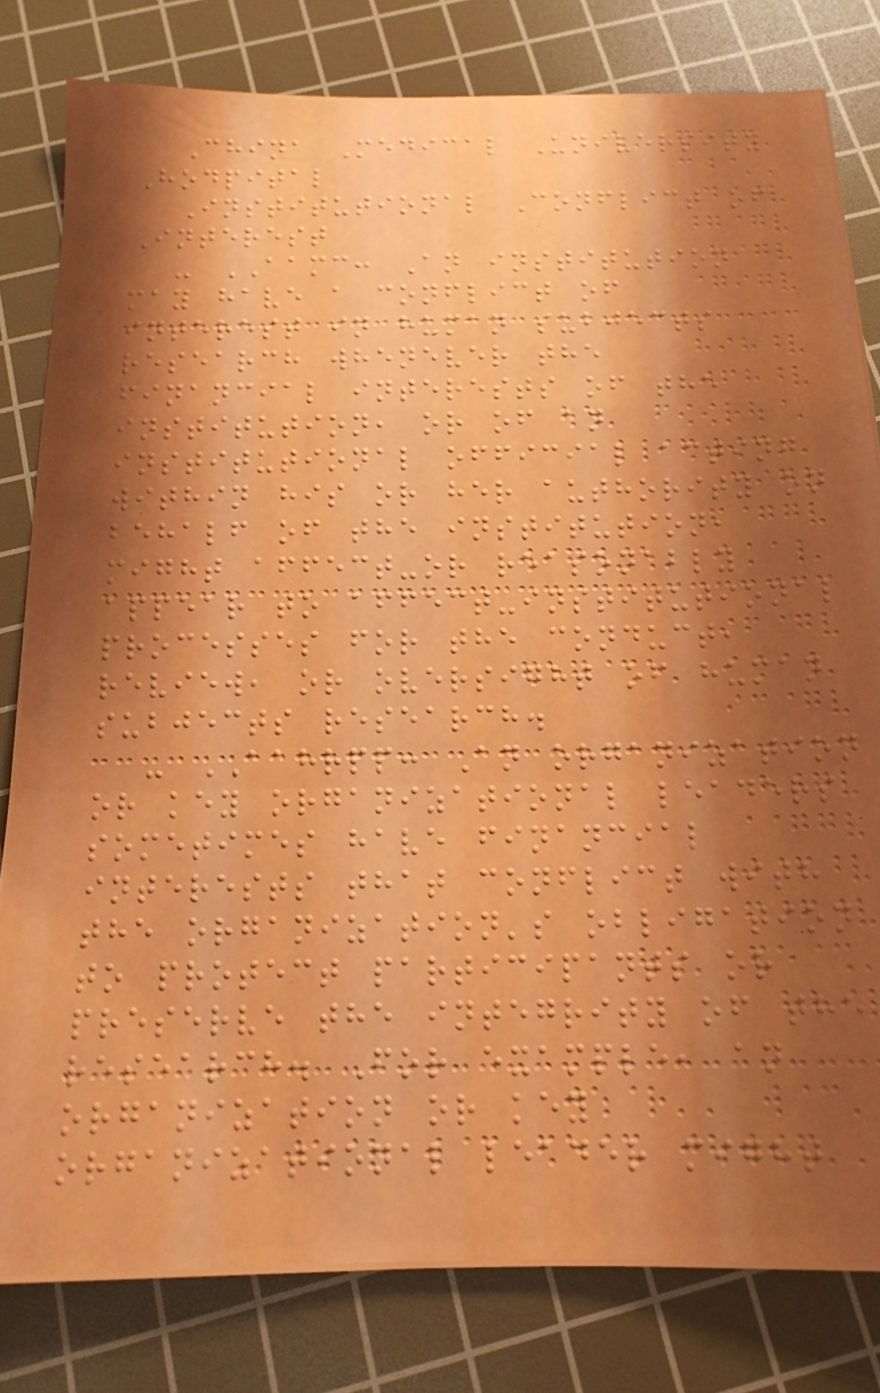China Medical University
Hodpital
Institutional Conflict of
Interest
- AAMC: An institution
may have a conflict of
interest in human subjects
research whenever the
financial interests of the
institution, or of an
institutional official acting
within his or her authority on
behalf of the institution,
might affect-or reasonably
appear to affect-institutional
processes for the conduct,
review, or oversight of human
subjects research.
- AAHRPP: An organization
or key organizational leaders
sometimes have financial
interests that conflict with
the organization's obligation
to protect participants or
preserve the integrity of the
research. For example, an
organization or key
organizational leader might
